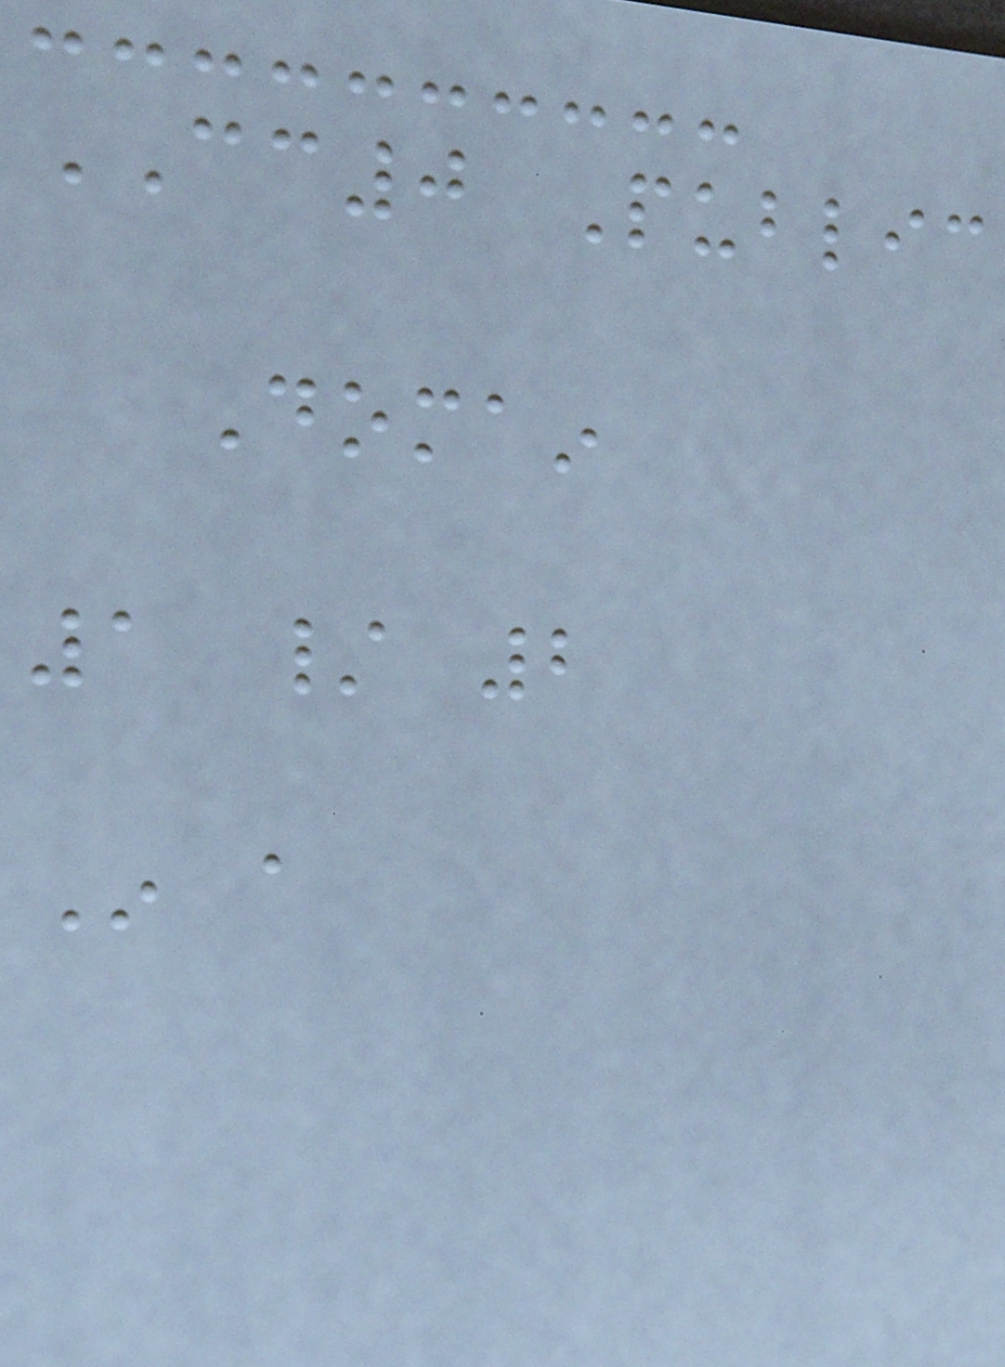CC0 Public
Domain
1 / 2
In a
